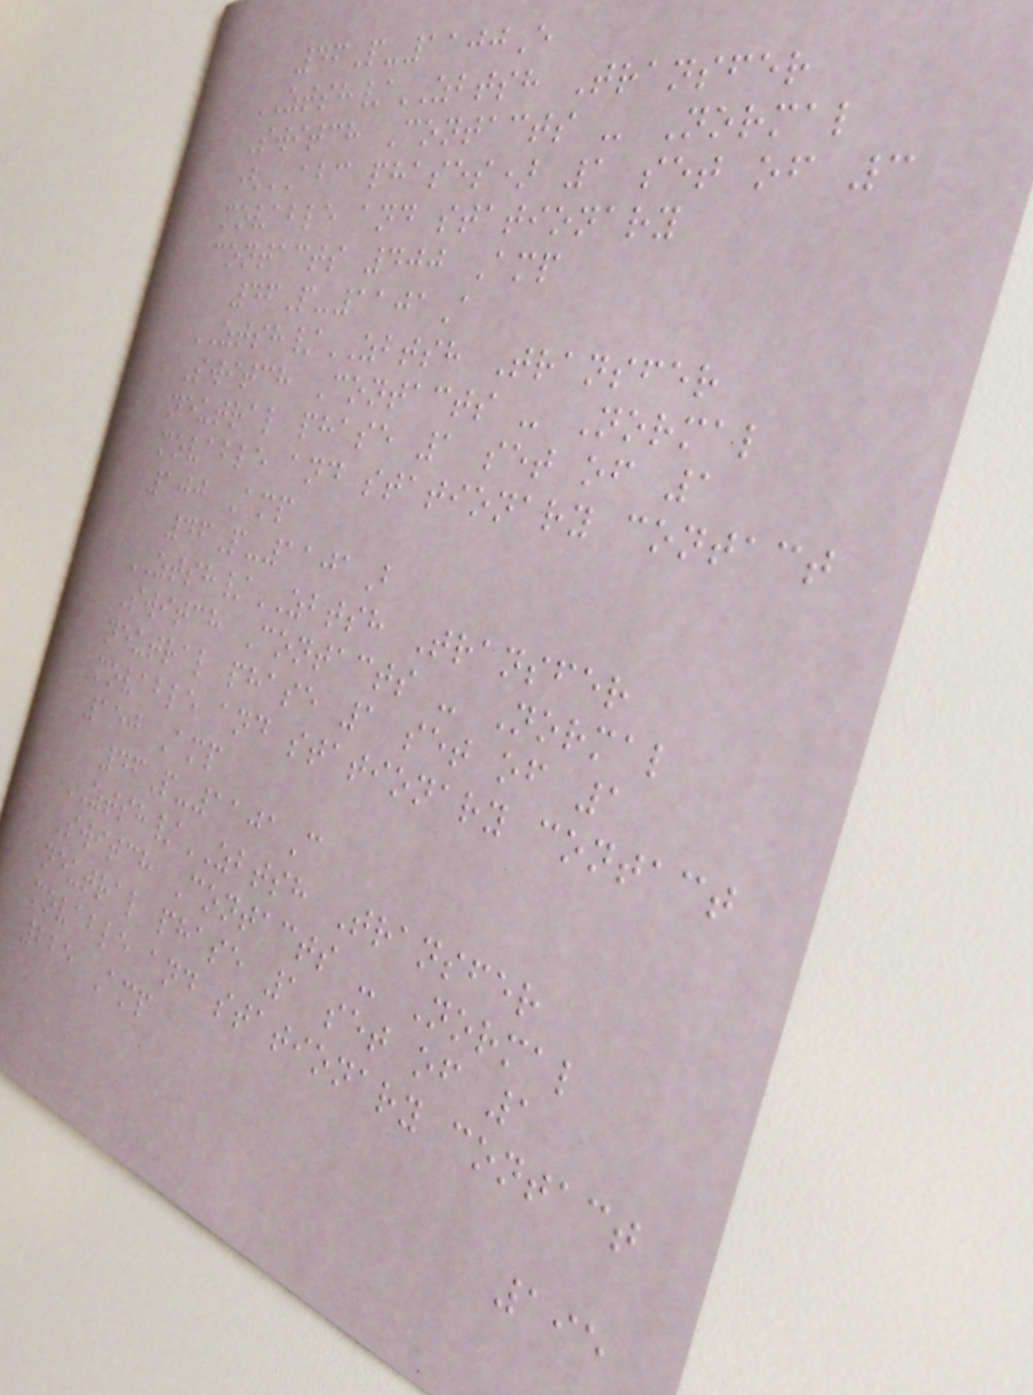46P-1100E
ZTSH/ZBTSH Transfer
Switch Contacts - Normal
(ABC phases) 1 set of 3
movable and stationary
contacts 400 Amp
46P-1101A
ZTSH/ZBTSH Transfer
Switch Contacts - Normal
neutral phase 1 set of 1
movable and stationary contact
100 Amp
46P-1101B
ZTSH/ZBTSH Transfer
Switch Contacts - Normal
neutral phase 1 set of 1
movable and stationary contact
150 Amp
46P-1101C
ZTSH/ZBTSH Transfer
Switch Contacts - Normal
neutral phase 1 set of 1
movable and stationary contact
225 Amp
195
